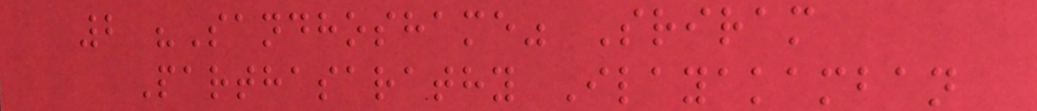2 "Sandhoshame" Sriram
Parthasarathy Ilayakamban
